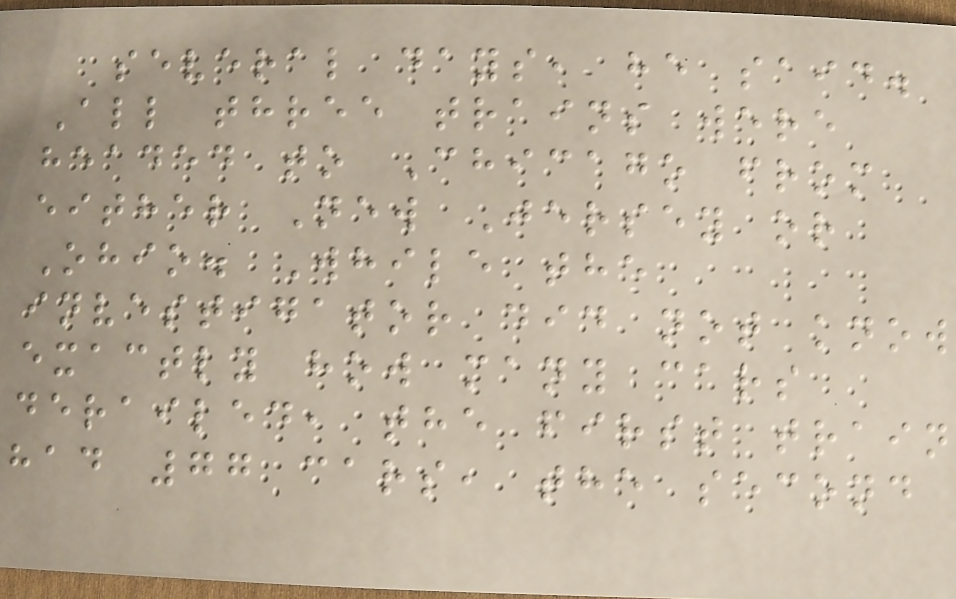several days, he said.
All three trains were
headed to Chicago from
either New Jersey or
Ohio. While the
investigator did not know
exactly how many cars
derailed, the first train
had 77 cars, the second
